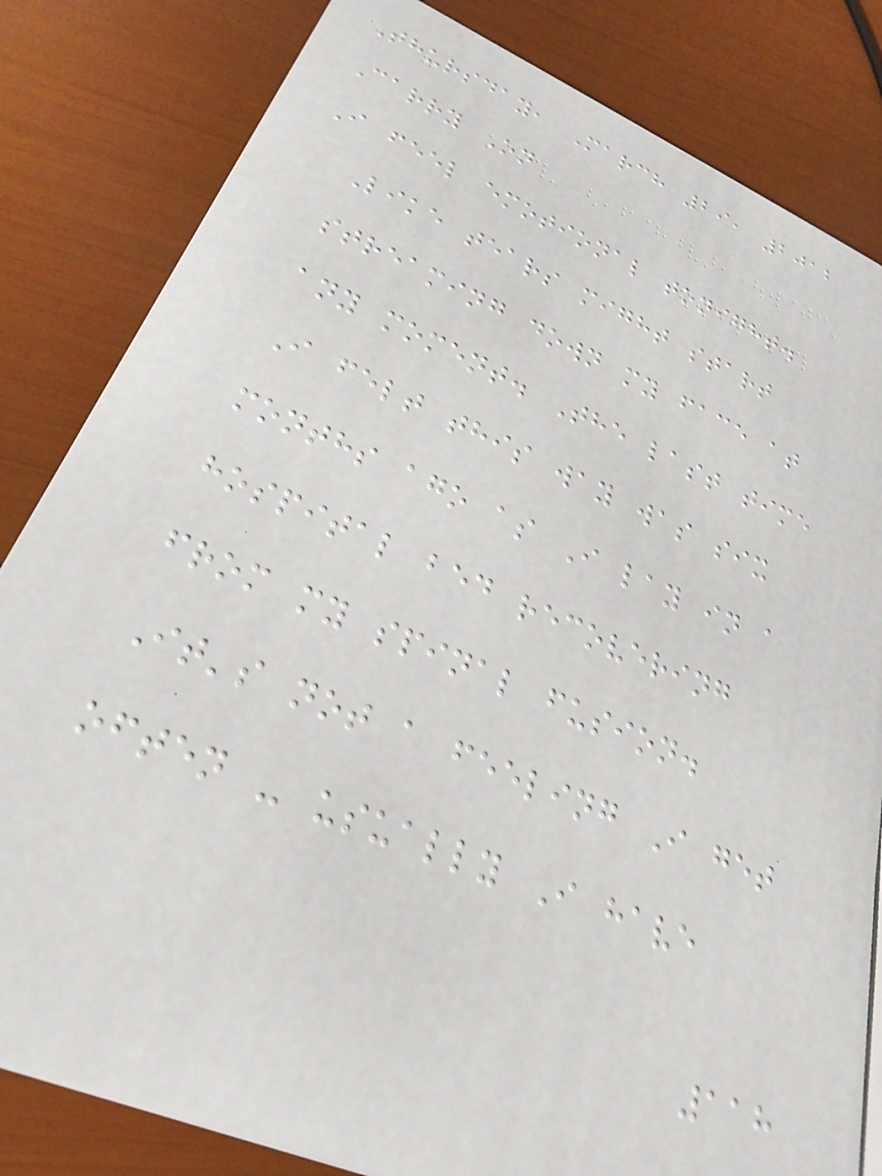Thursday, March 29, 2012
Carry On
I feel emotional tonight.
Like tears might start
streaming down my face at
any moment. The last time
I felt this way was six
months ago as I lay in a
hospital bed recovering
from my spinal fusion.
It's not a feeling I get
often - usually I have
118
